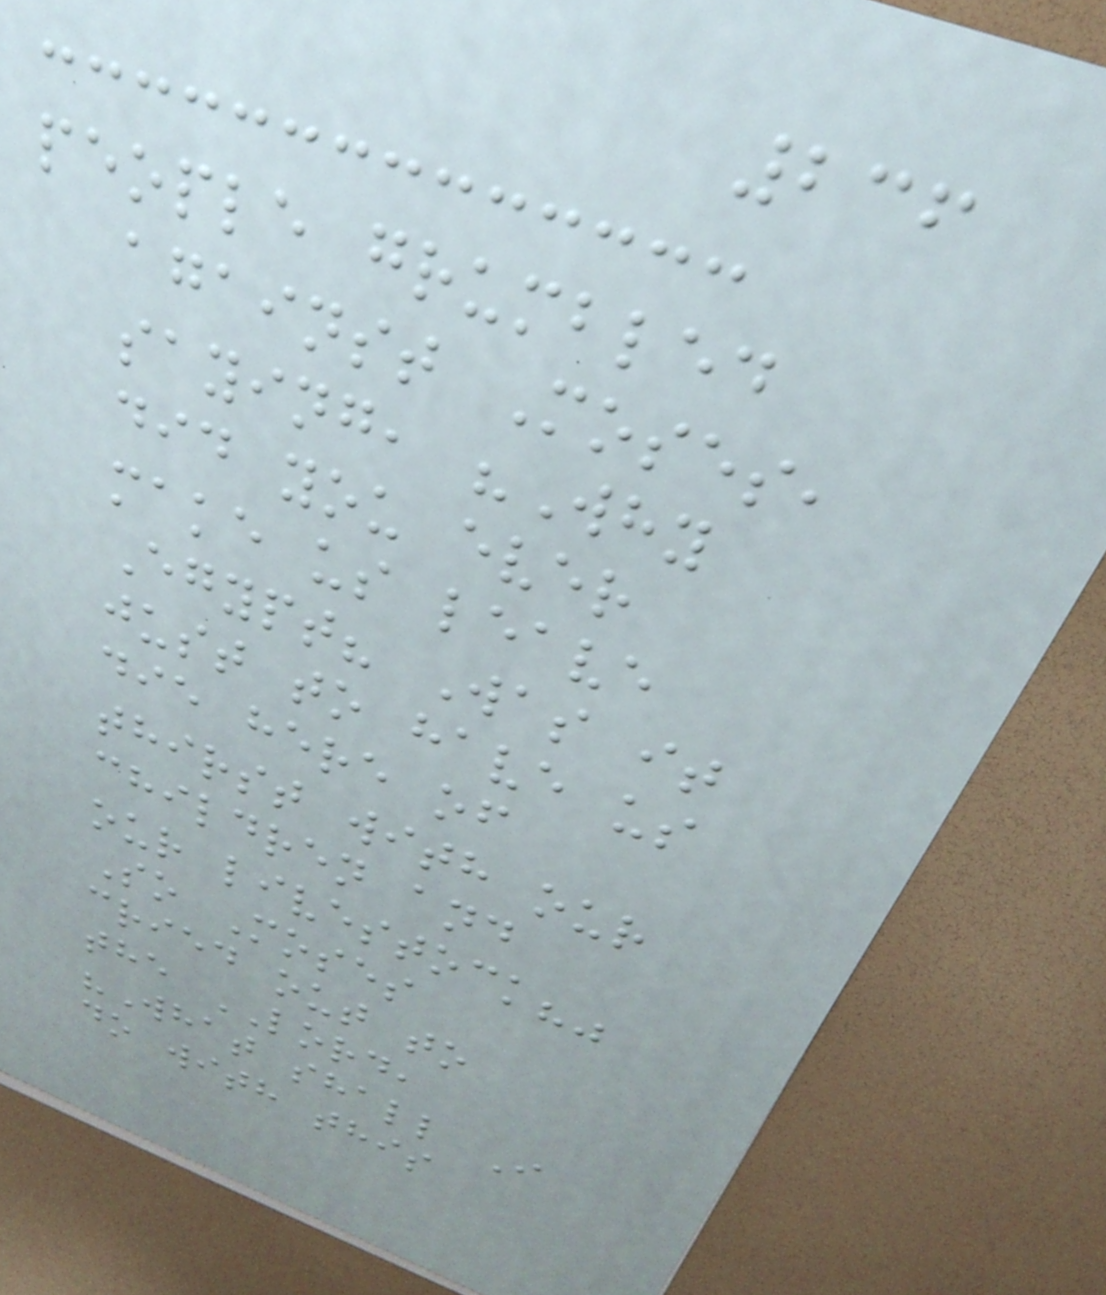236
people grumbled
against Moses,
saying, "Why
did you ever
make us leave
Egypt? Was it
just to have us
die here of
thirst with our
children and
our livestock?"
So Moses
cried out to
the LORD,
"What shall I
do with this
